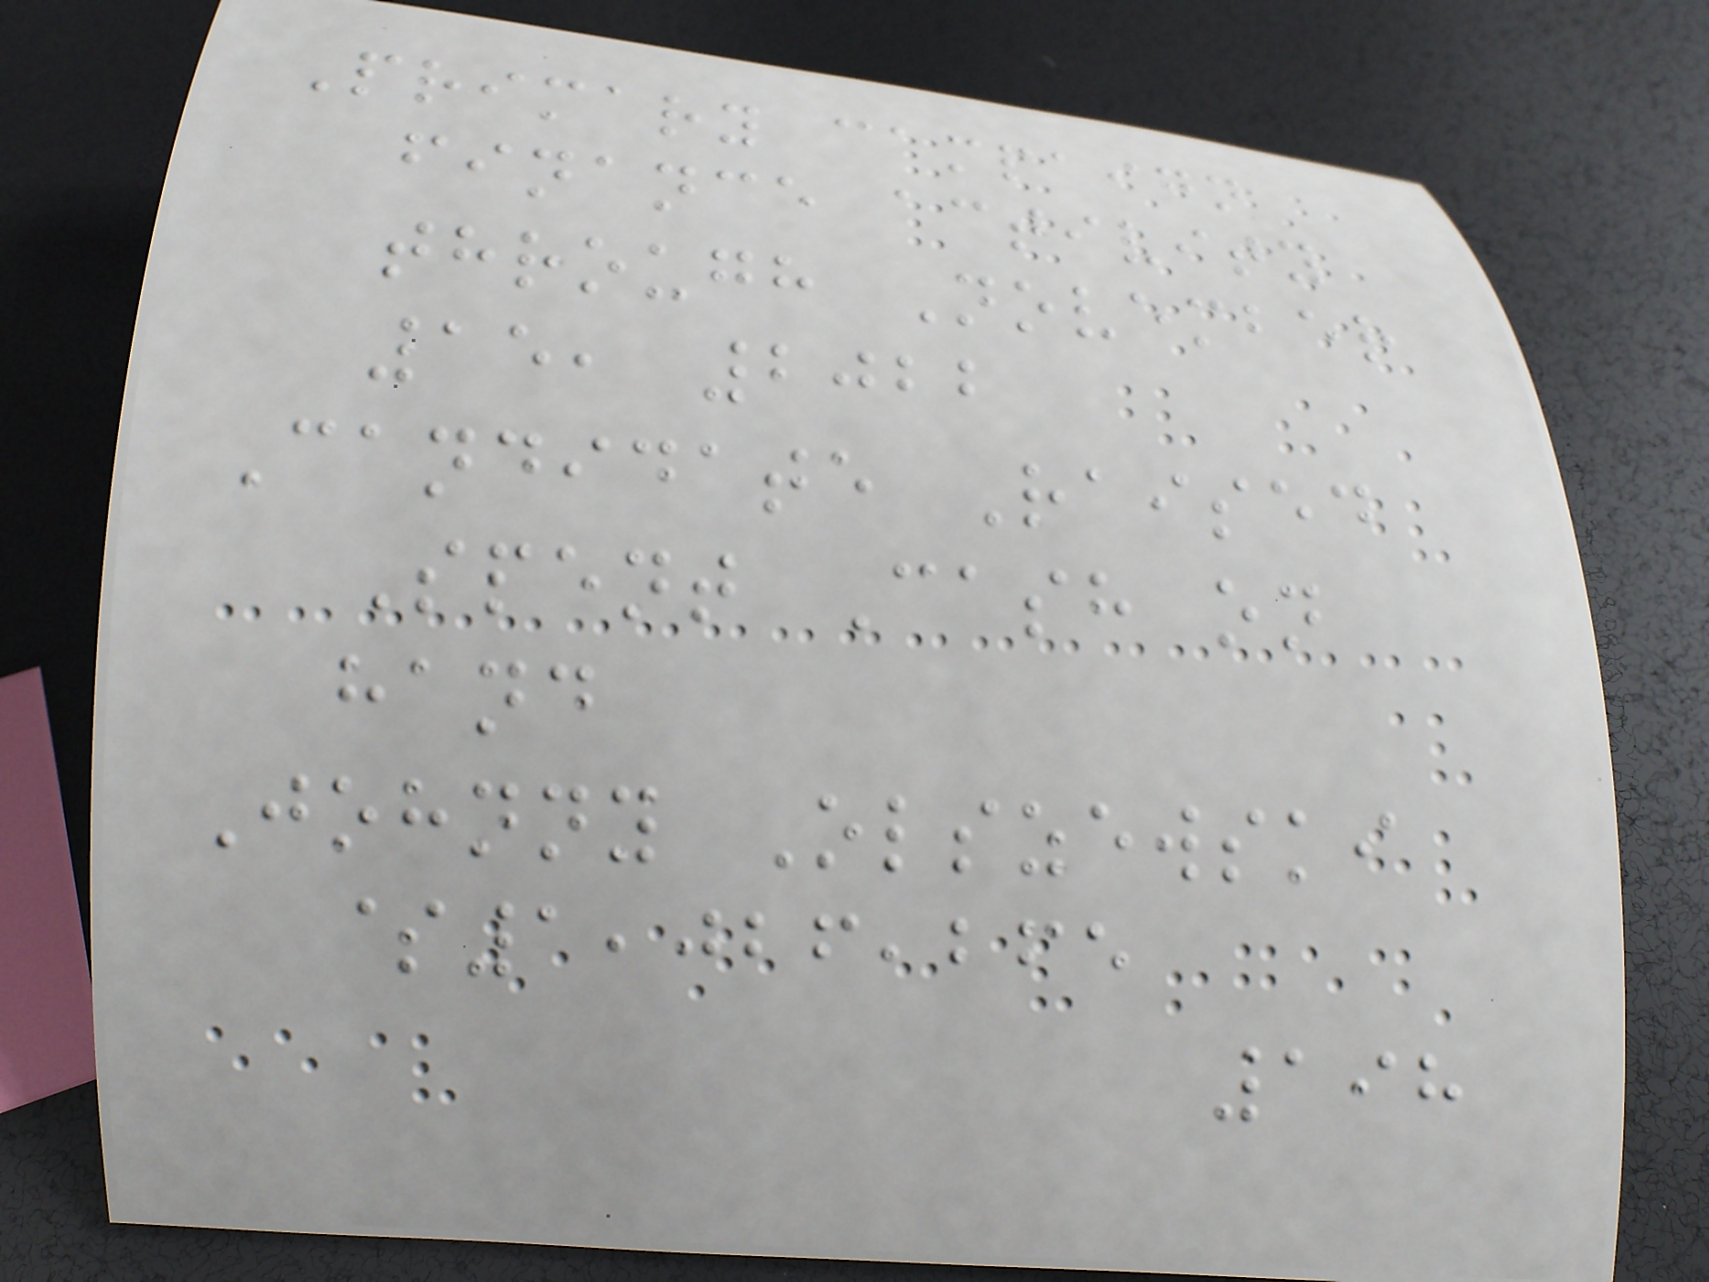Primary campaign
finance activity
through November
15, 2022
Candidate Raised
Spent Cash on
hand
Johnny Olszewski
$1,026,265
198
